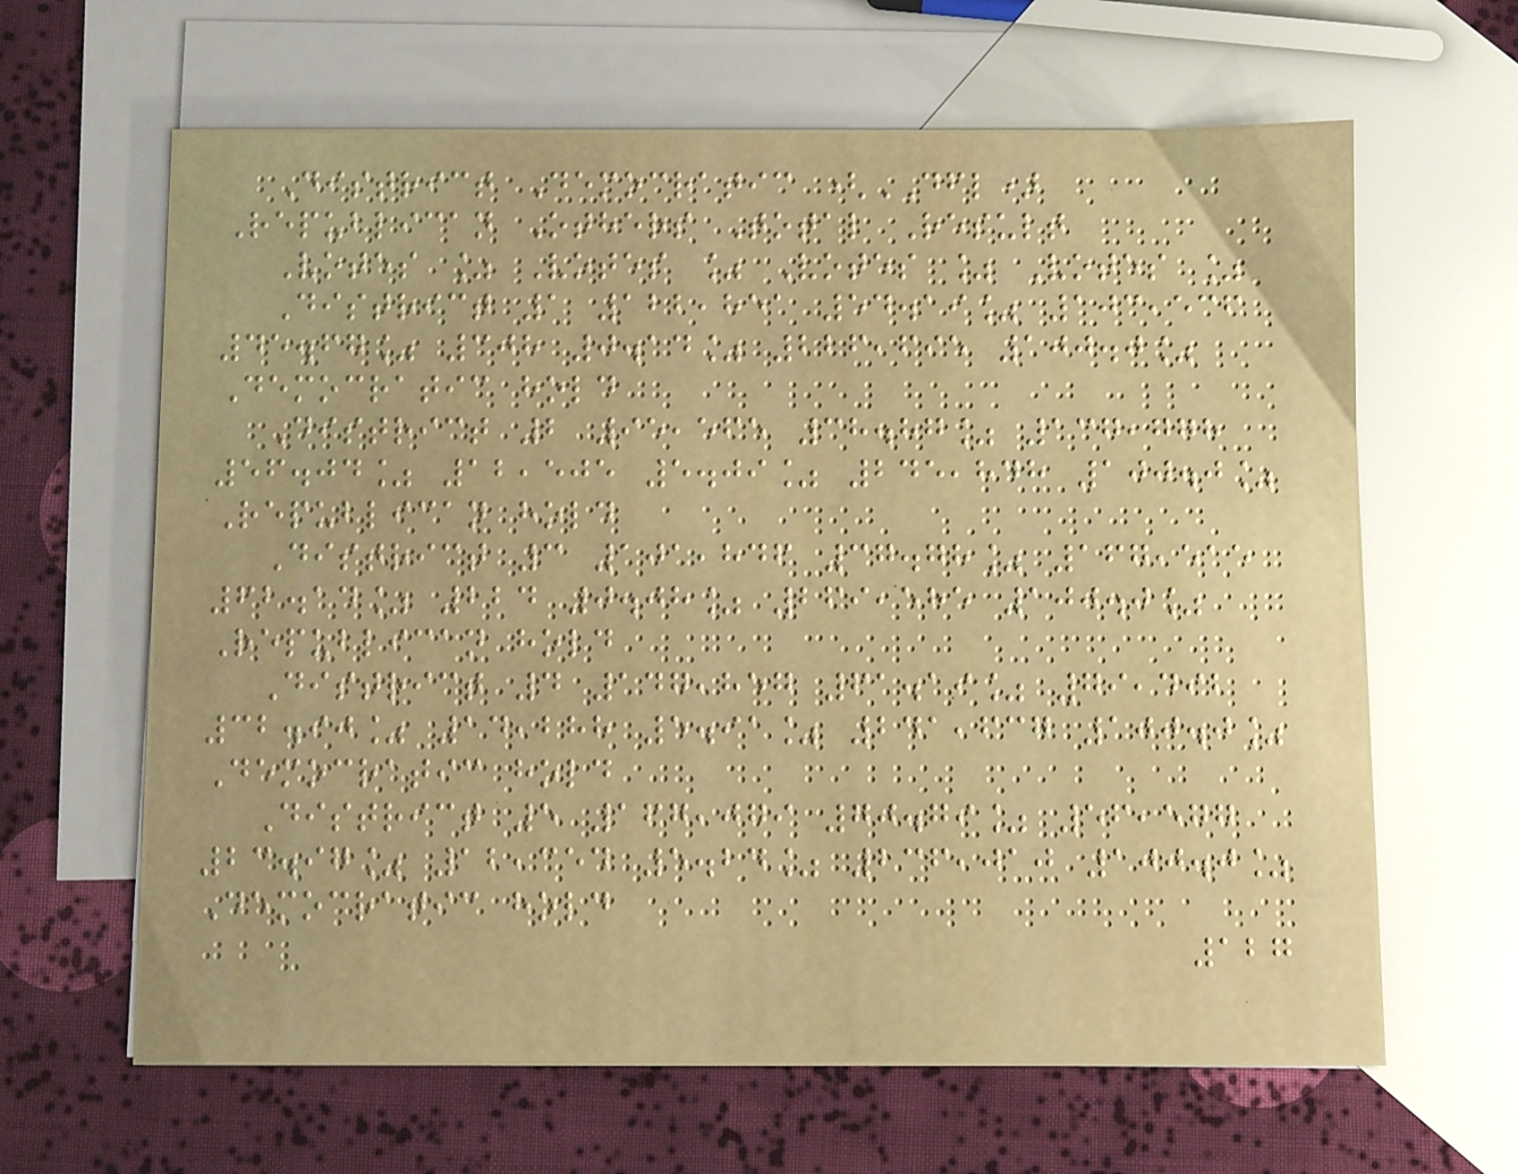District Democratic (DFL)
Republican Others Total Result
Votes % Votes % Votes % Votes %
District 1 122,851 54.19% 103,536
45.67% 308 0.14% 226,695 100.0%
Democratic hold
District 2 95,565 38.87% 137,778
56.04% 12,505 5.09% 245,848 100.0%
Republican hold
District 3 101,846 37.78% 167,515
62.14% 224 0.08% 269,585 100.0%
Republican hold
District 4 147,857 61.19% 79,492
32.90% 14,288 5.91% 241,637 100.0%
Democratic hold
District 5 167,079 70.79% 56,577
23.97% 12,354 5.24% 236,010 100.0%
Democratic hold
127
